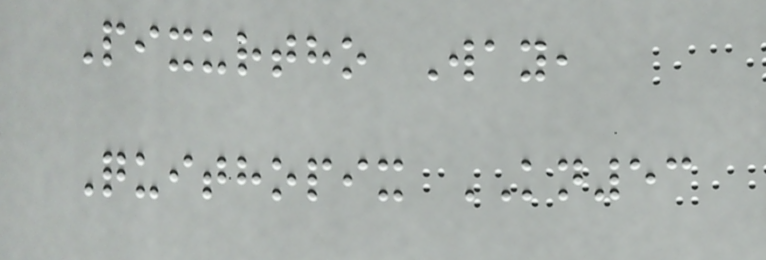Pixurtho Way,
Quithopix KN53
